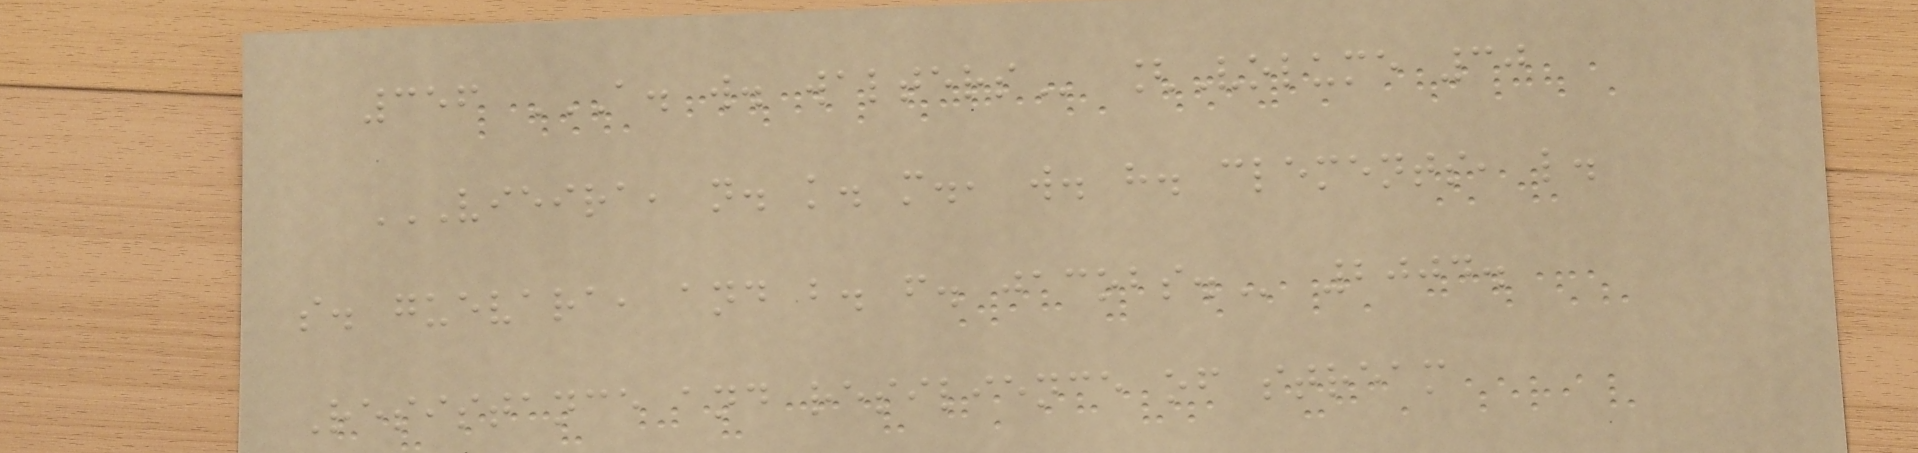356 A. W. WALTERS [Volume 30
VIEIRA, N. K. M., W. H. CLEMENTS, L.
S. GUEVARA, AND B. F. JACOBS. 2004.
Resistance and resilience of stream
